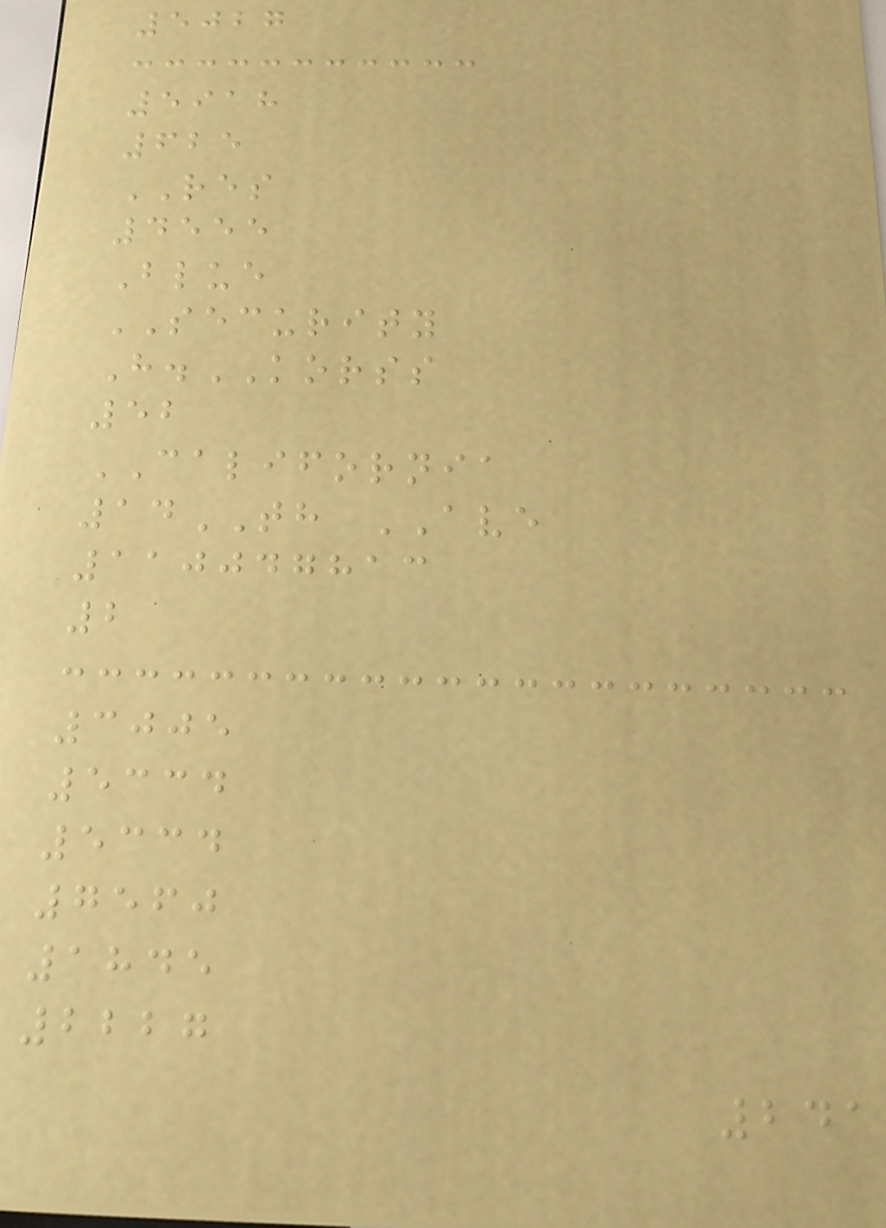5027
5918
625
RES
4555
Blue
SECURITY
H.KORSS
52
CALIFORNIA
14TH AVE
110047813
2
3005
5334
5334
7560
1845
2227
241
